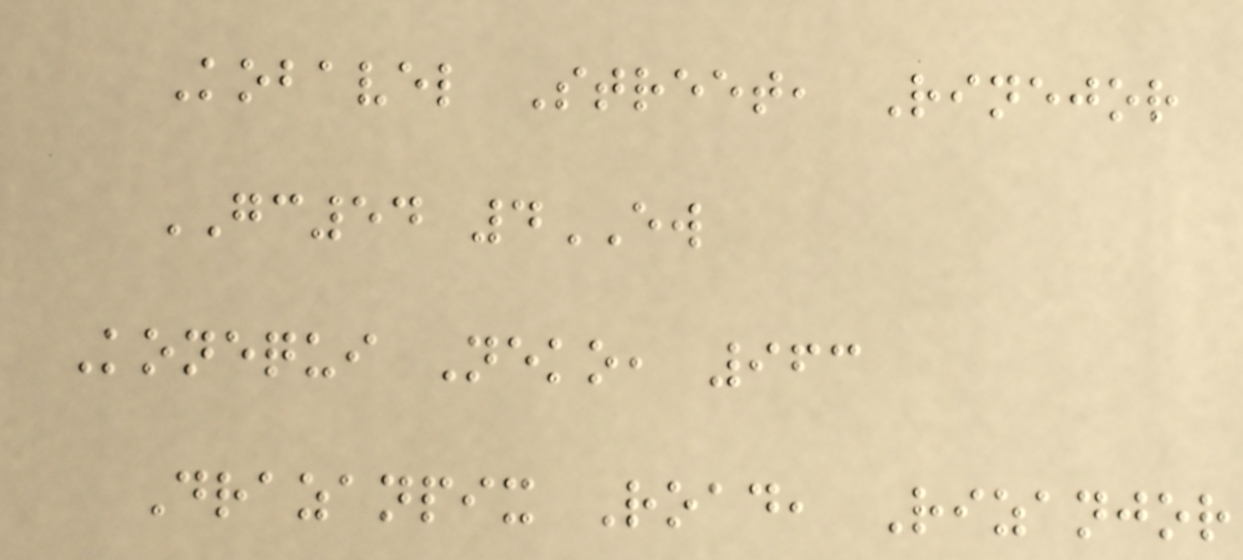Kobavel Street, Rinejor
GC54 4EW
Konequi Neko, 963
Drazanpix Road, Rizanjor
